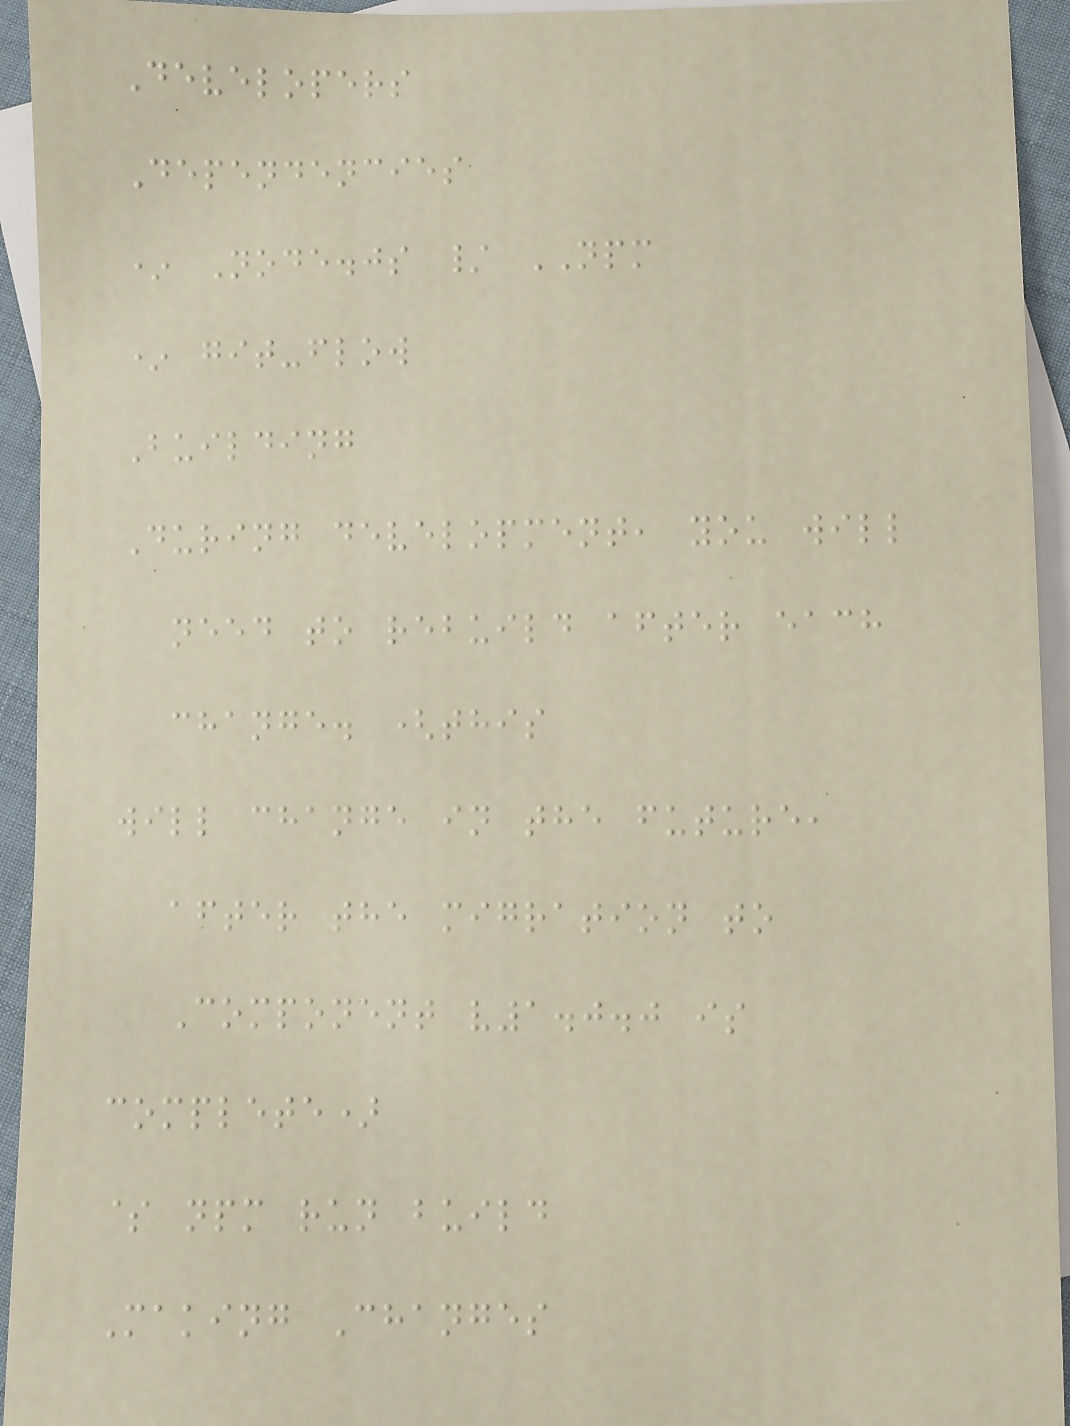Developers
Dependencies
* Node.js / NPM
* git-flow
Building
During development, you will
need to rebuild after each
change. (this
will change in the future,
after the migration to
Component v1.0.0 is
complete)
$ npm run build
Making Changes
